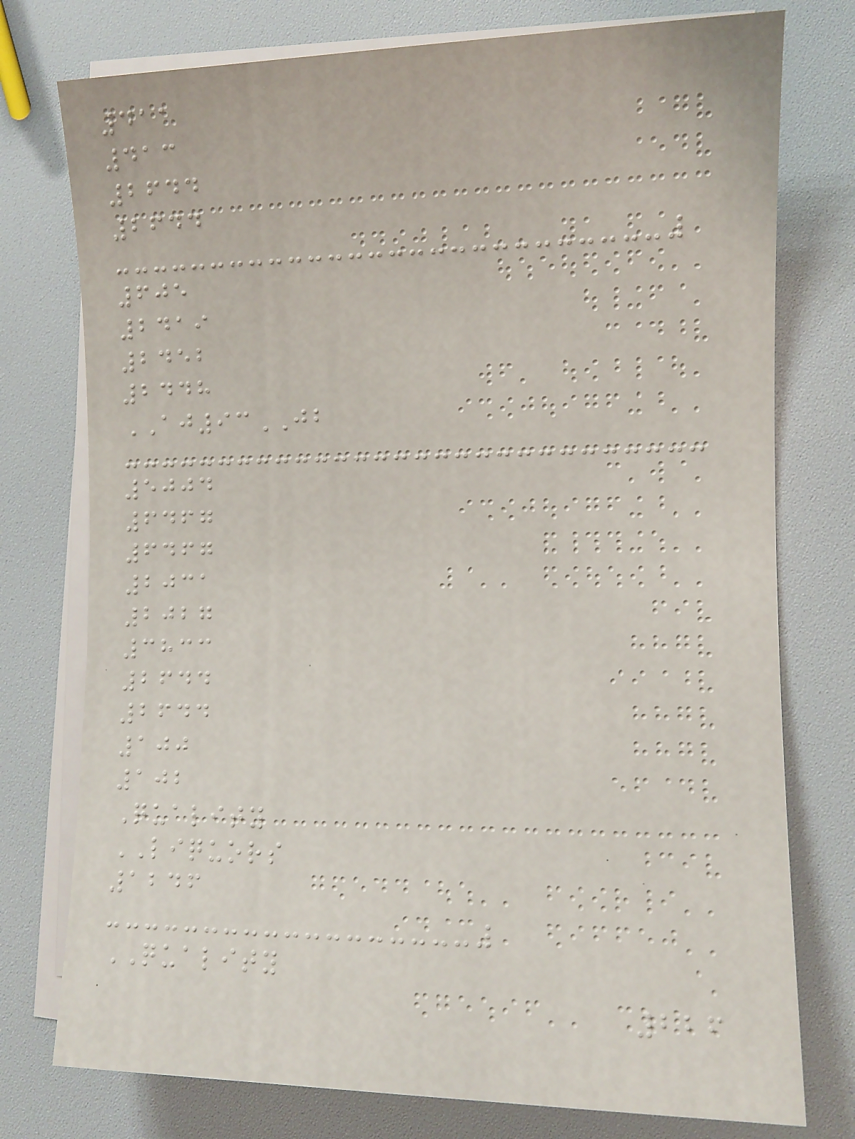411
413
2644
2644
605
2419
2452
2448
AJ93JB
5004
6467
6467
2031
2027
3833
2644
2644
100
102
Quality
LIQUORS
1246
QUALITY
226
